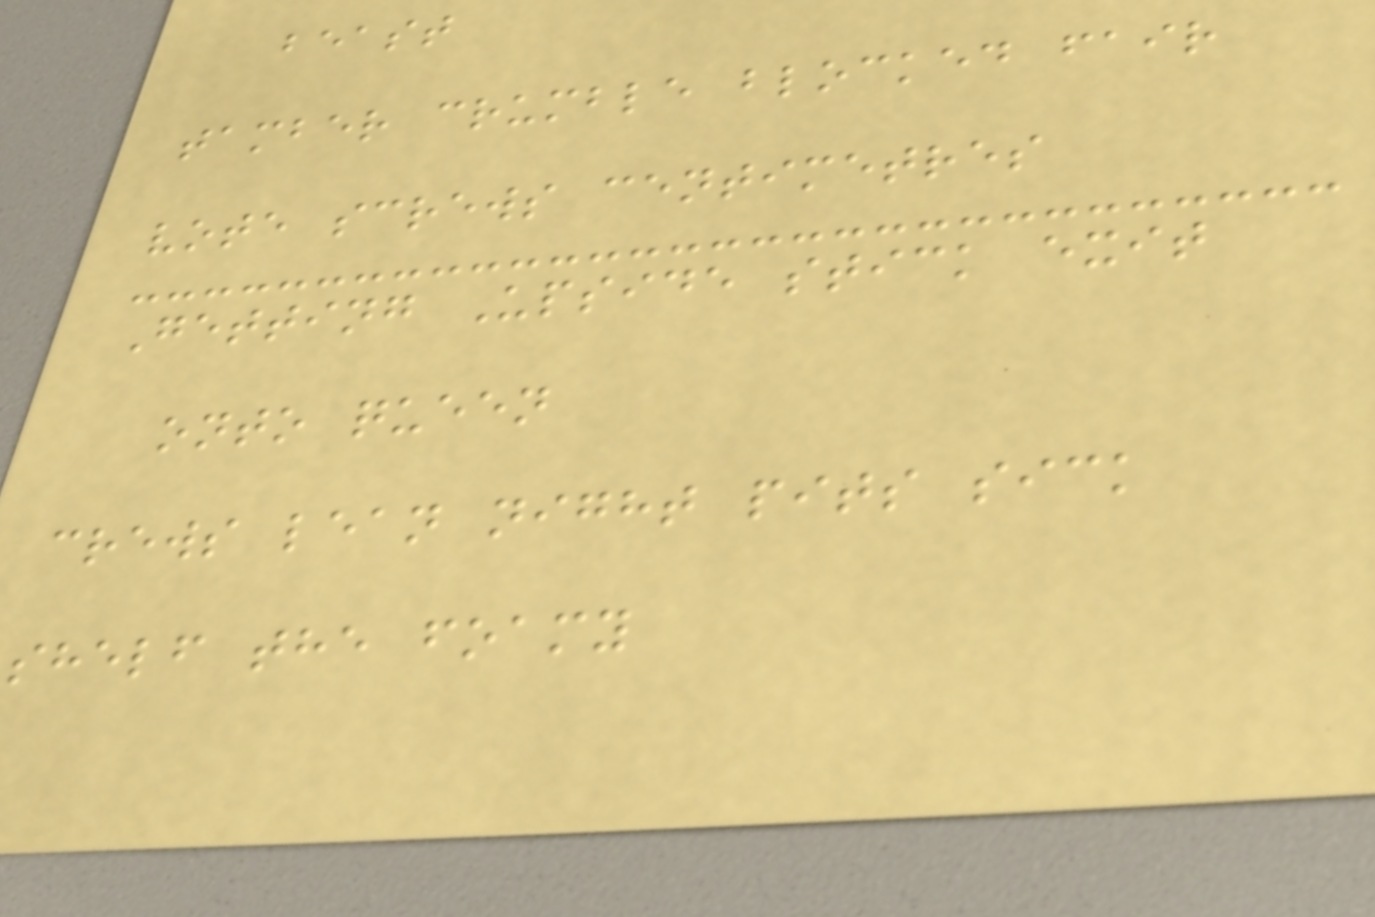beast
tamber crumble blocked fair
vote screws centimetres
Getting Upside stick exit
onto queen
crews lean night pits sick
shelf the foamy
